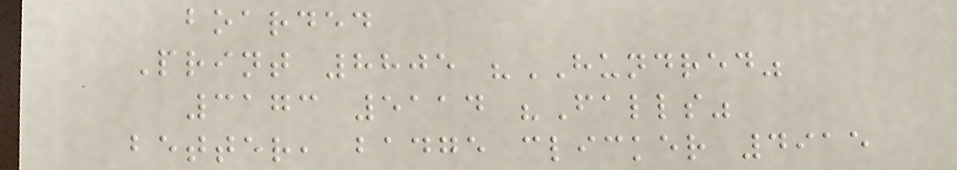boarded
Print 8805 "HUNDRED"
3173 5114 "Falls"
better, badge clicker 4915
